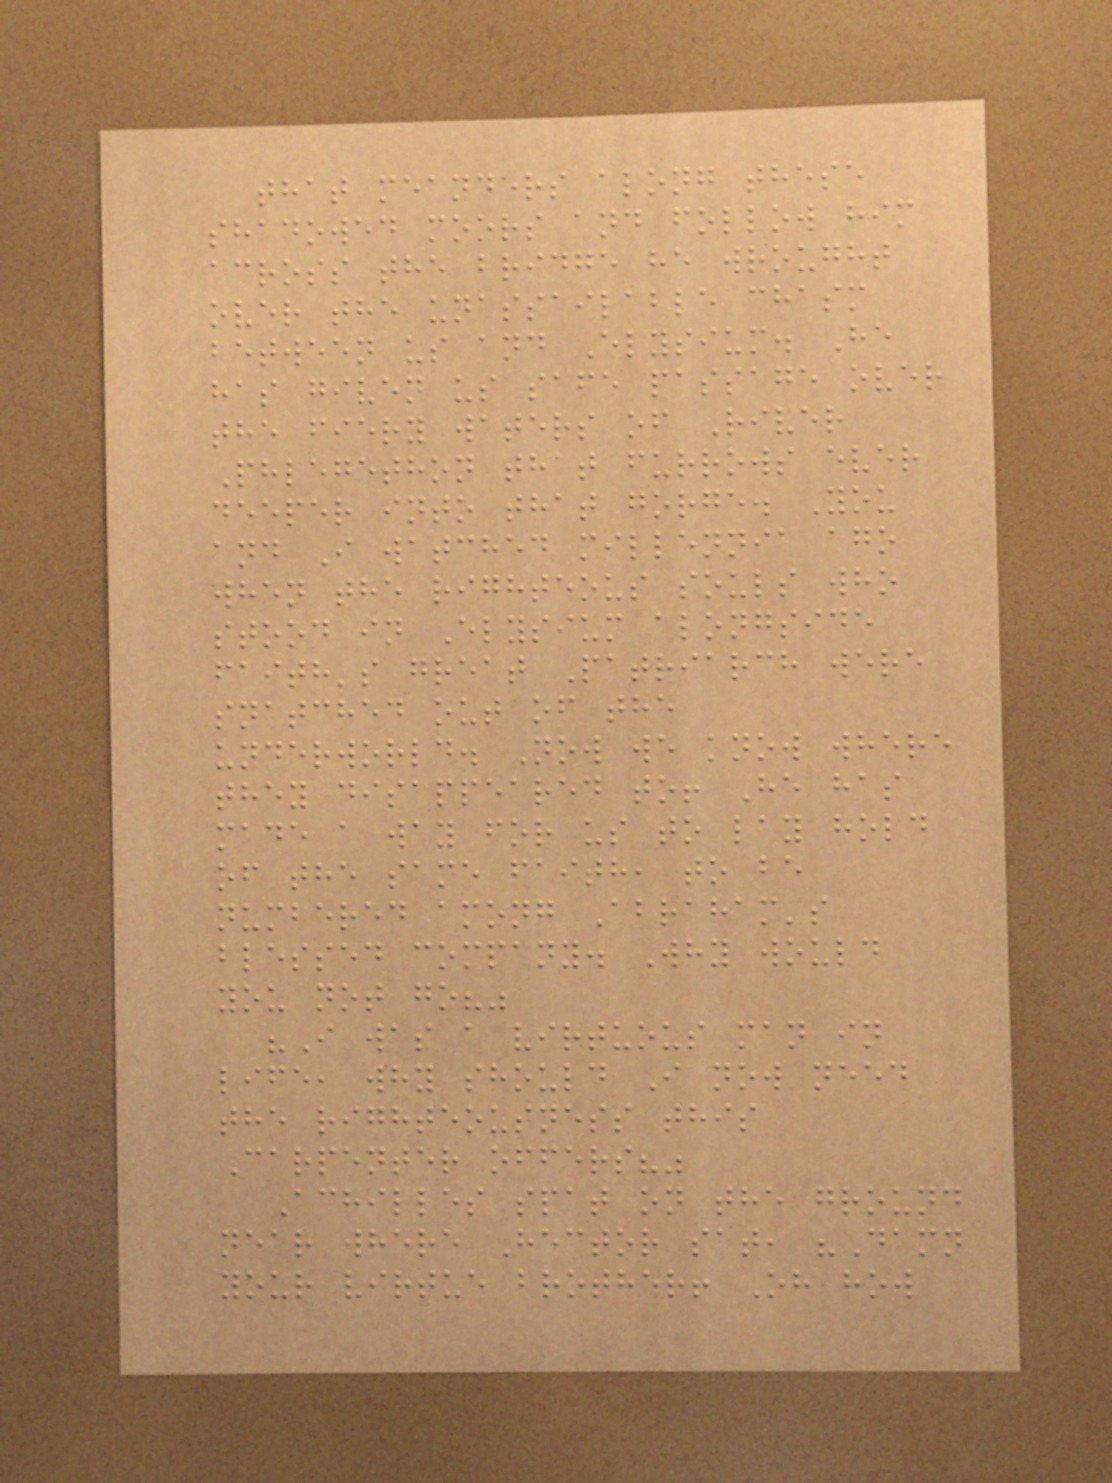that meanders along these
shadowed moors and follow him
across the bridge he wrought
over the unassailable chasm
between us and Elysium. He
has given us safe passage over
the fiery waters of River
Phlegethon that furrows ever
deeper into that gorge. You
and I watched millennia ago
when the righteous souls who
stood in Elysium alongside
faith's great Patriarch were
snatched out of the
underworld. Now we know where
they disappeared to! He has
made a way for us to lay hold
of the same faith, to be
numbered among Abraham's
blessed company. Why would
you not go?"
"I was a virtuous man in
life, why should I now need
the righteousness this
Carpenter offers?"
Achilles spat on the ground
near where Hector sat, "Damn
your virtue brother! Oh how
